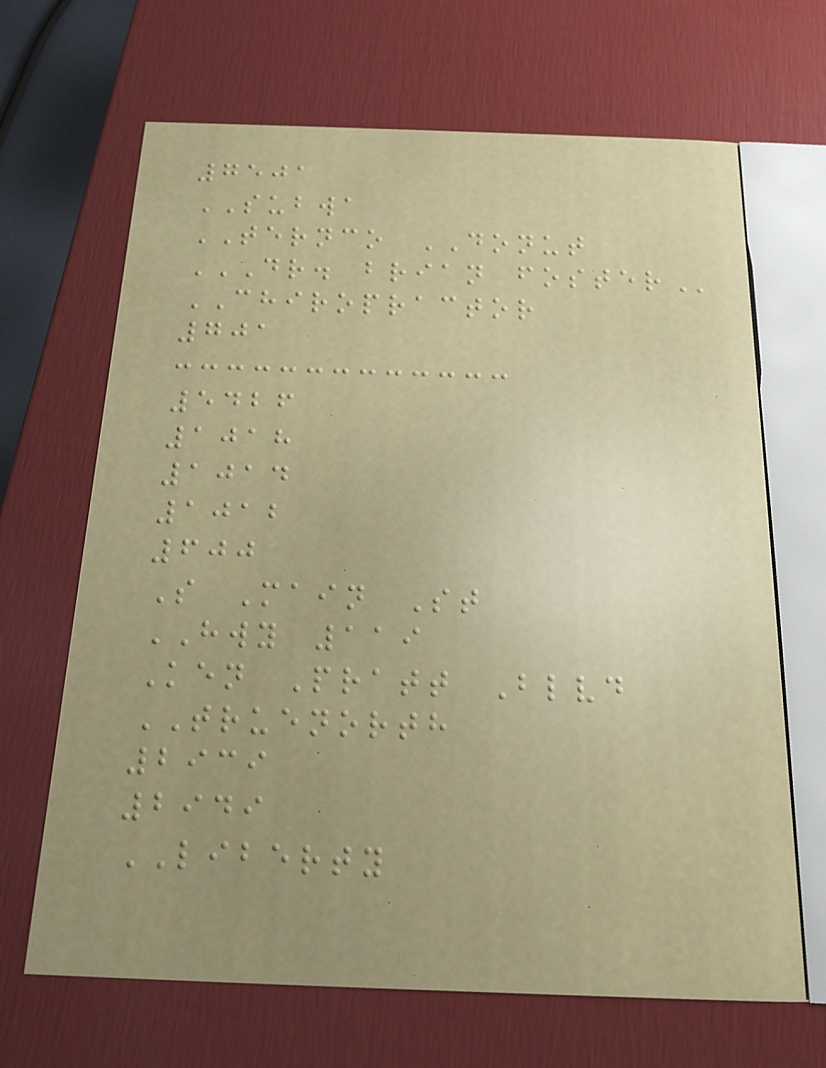7501
SUBWA
TERNCO DONUT
DR. BRIAN FOSTER
CHIROPRACTOR
701
5426
1018
1014
1012
600
S Main St
HWY 119
Ken Pratt Blvd
TRUENORTH
2939
2949
LIBERTY
